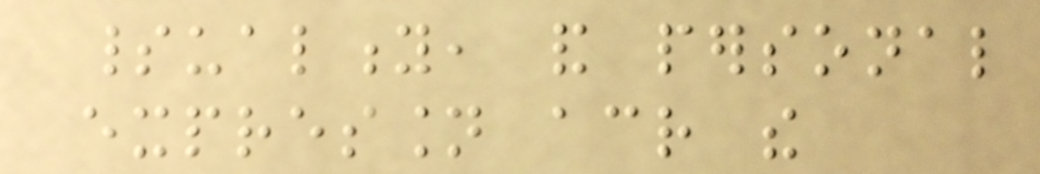spirituality, and personal
expression across the
